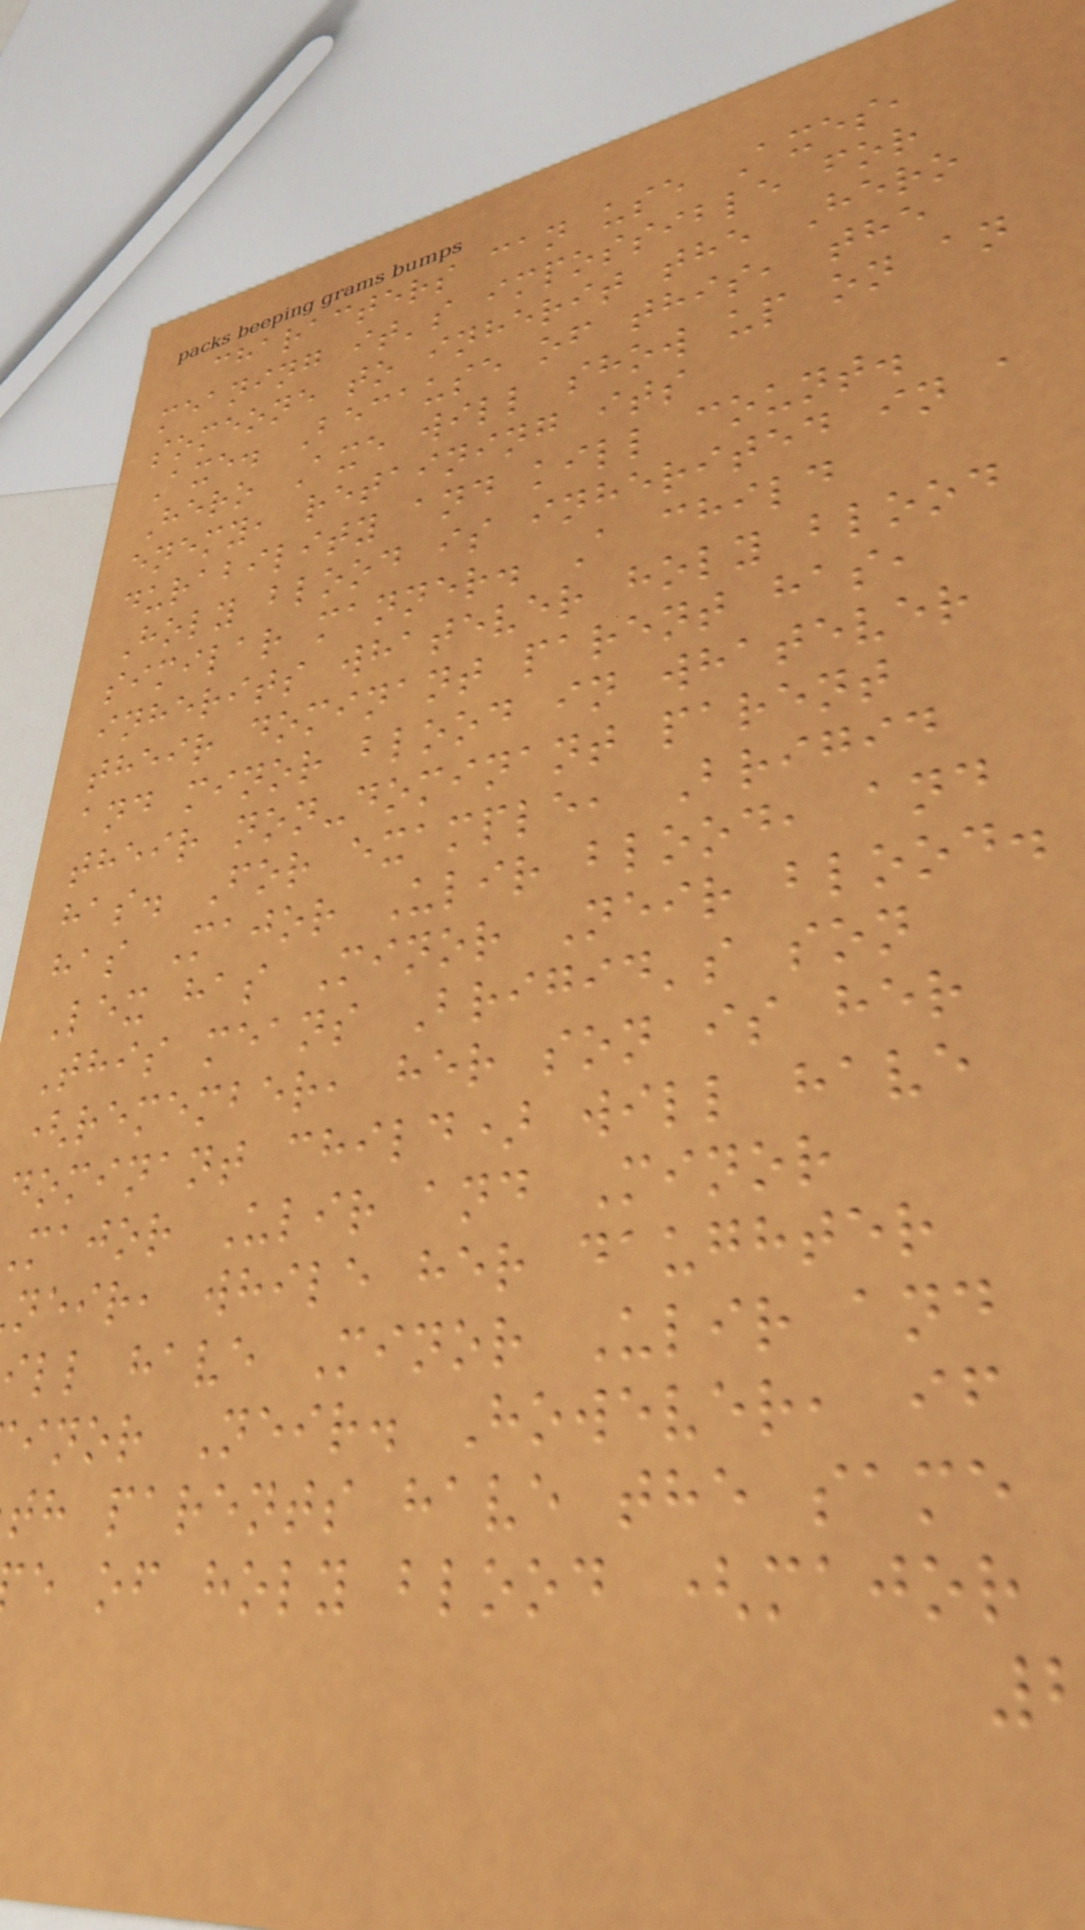characters can use Axes,
meaning it's impossible for
someone to inherit the Hero
Axe. Because of this, the
Hero Axe will show up on an
enemy, retaining its
durability and kill count.
Holy blood is inherited in a
similar manner. A child
inherits whatever holy blood
their dominant parent has,
and minor blood in whatever
their non-dominant parent
has. For example, Brigid
has Major Ulir blood, and
Lex has Minor Neir blood.
This means Brigid's son
(remember, her son is her
dominant child) will have
major Ulir and Minor
neir, while her daughter
ill have Minor Ulir and
inor Neir. However, if
th parents have the same
e of holy blood (major
